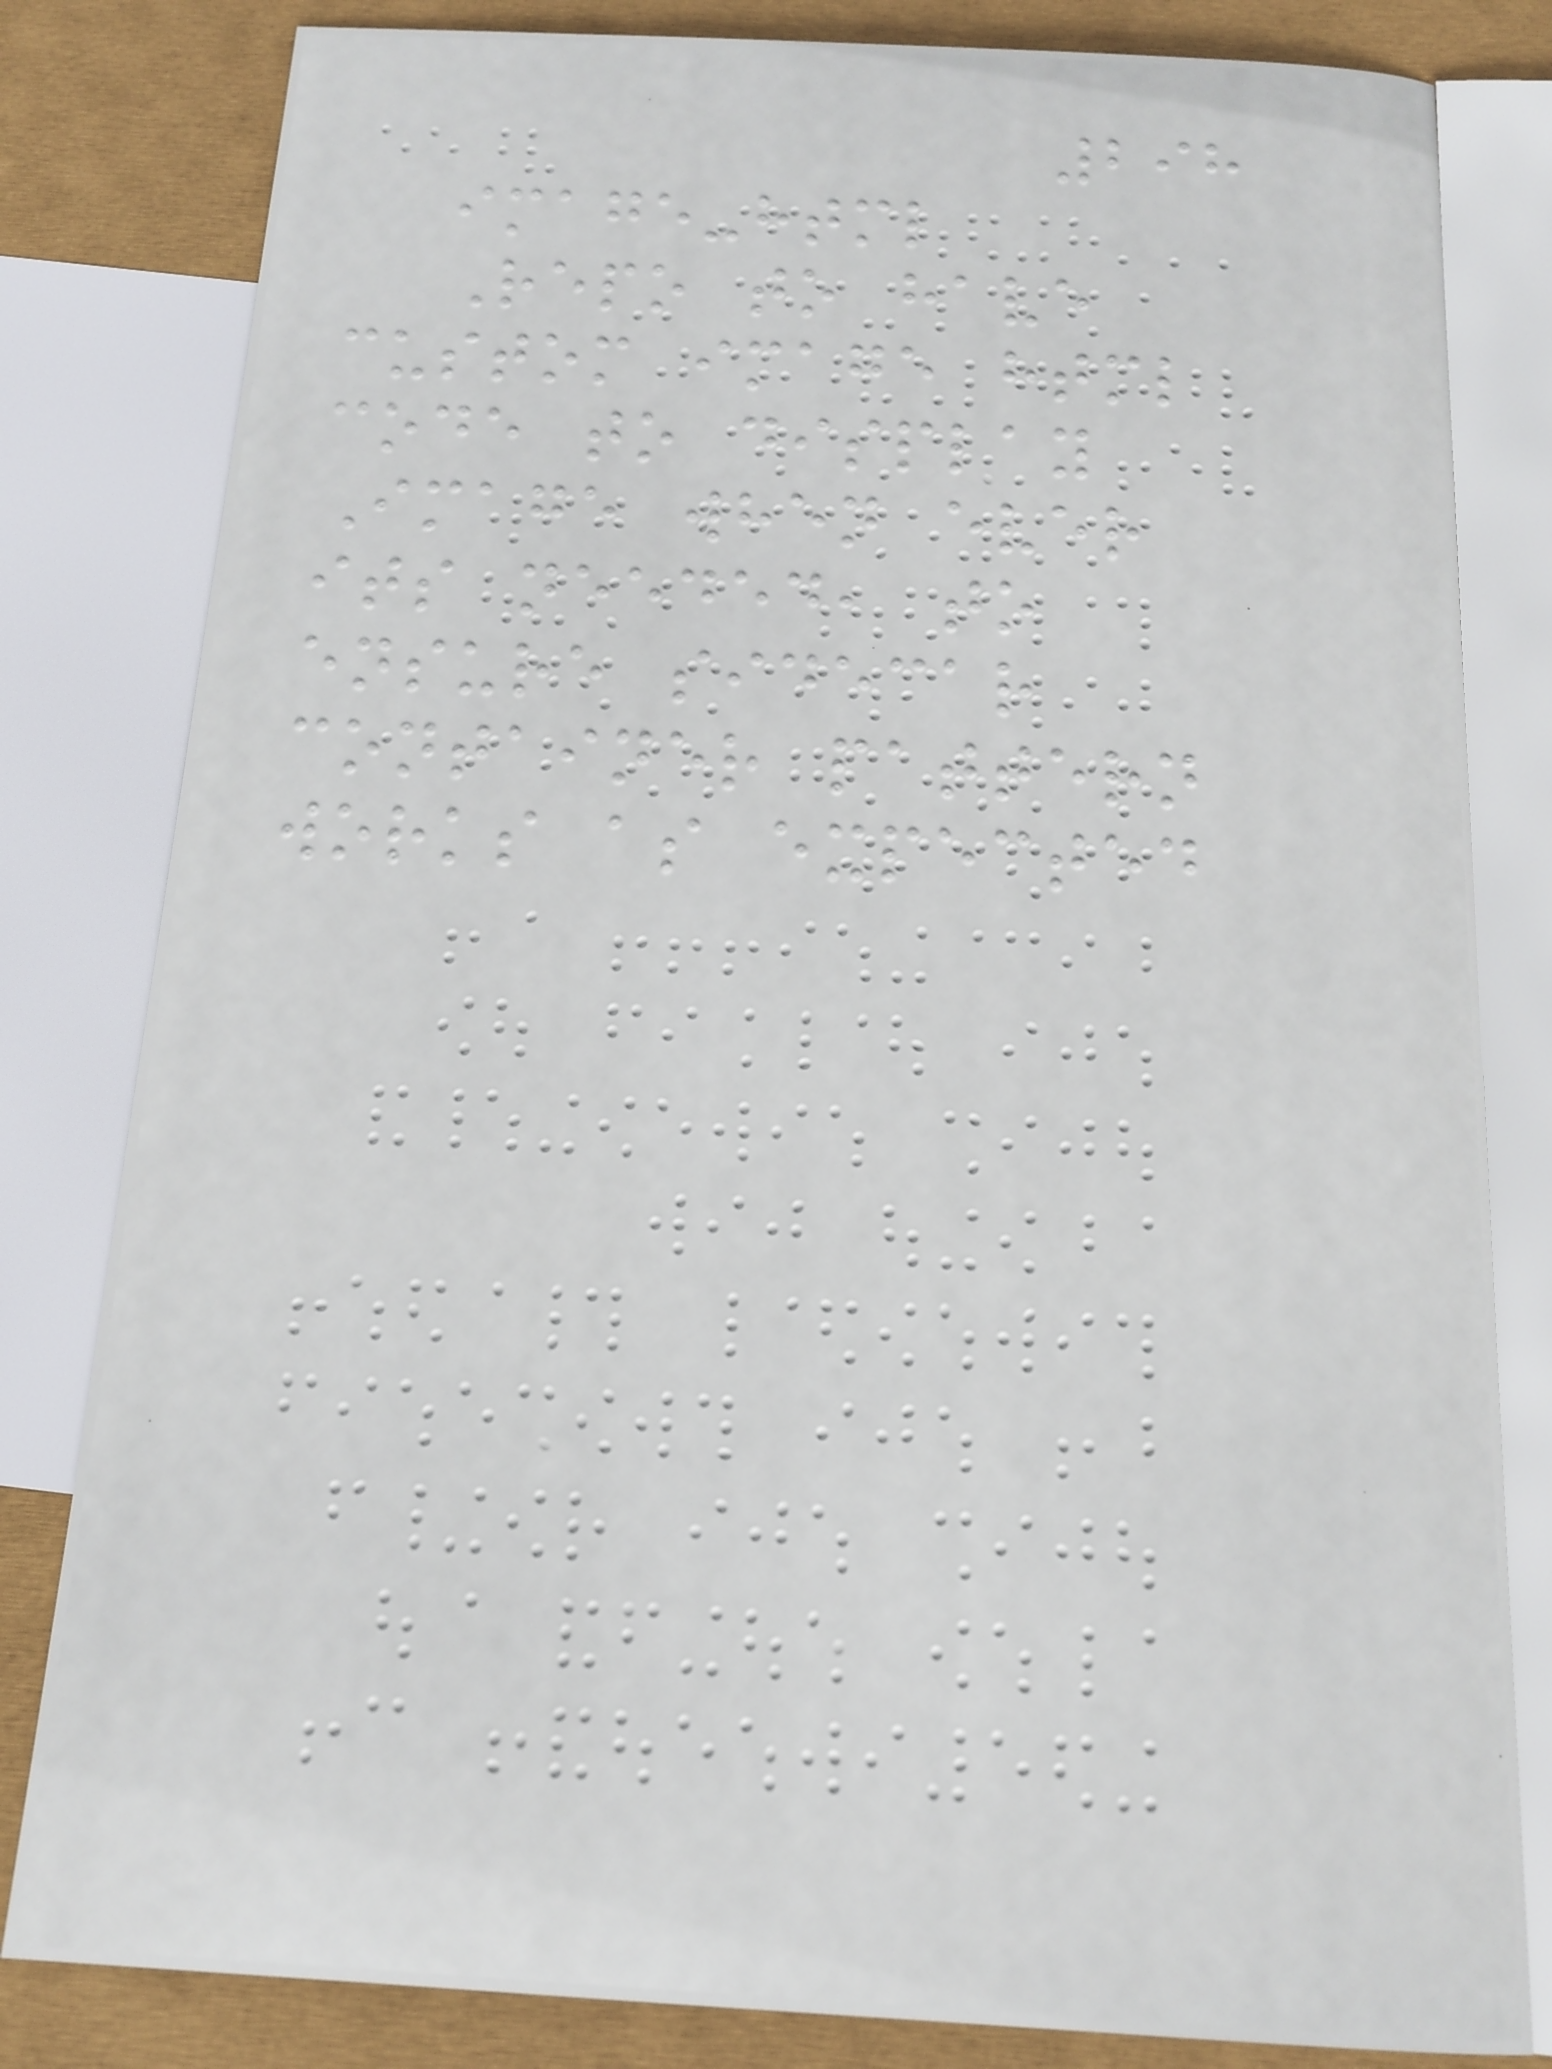298
image-html
Repo to have
custom image html
code to display
Image when ever
its needed, to
ensure sidecar
container pattern
works as expected
